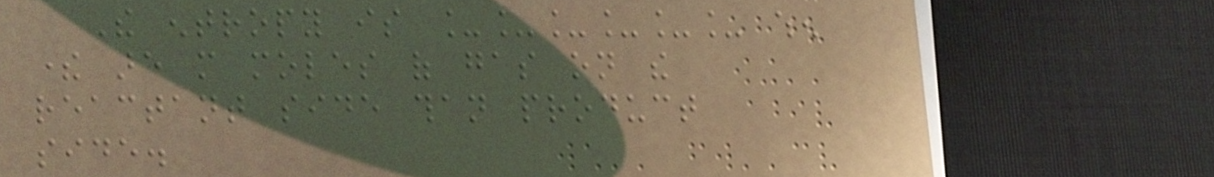The entropy is ______ when
there are more moles of gas on the
reactant side than product
side.
